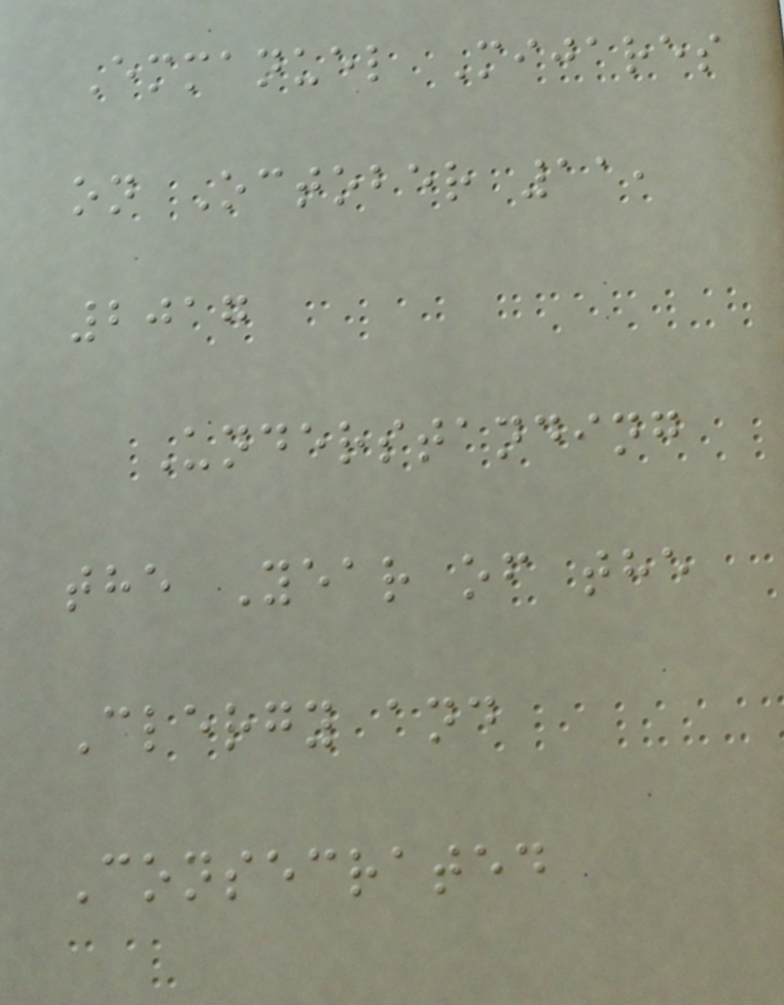Emmanuel Mijares
on October 11,
2017
Understanding
the Year of the
Clergy and
Consecrated
